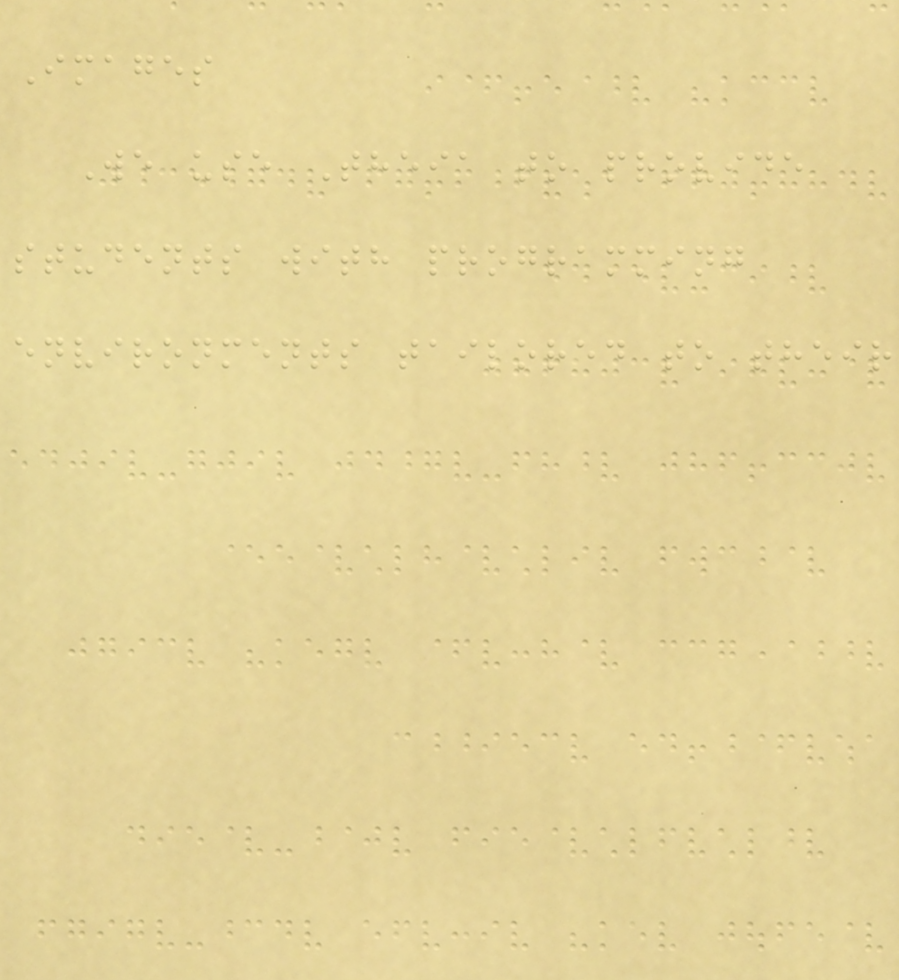Images
We use Theia to provide
students with programming
environments tailored to their
